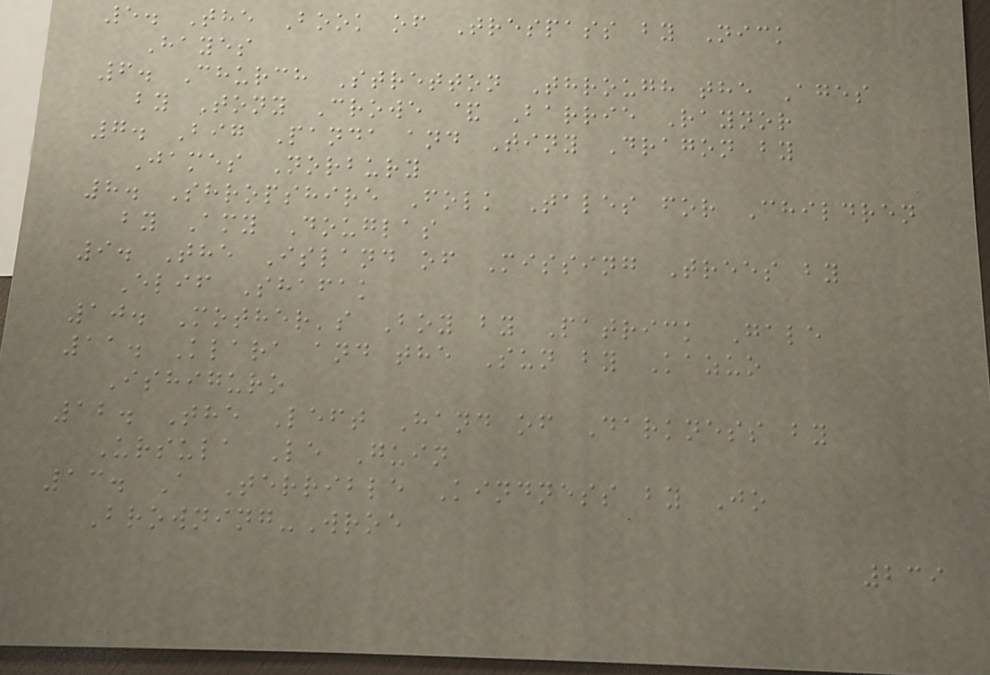5. The Book of Trespass by Nick
Hayes
6. Church Stretton Through the Ages
by Tony Crowe & Barrie Raynor
7. Big Panda and Tiny Dragon by
James Norbury
8. Shropshire Folk Tales for Children
by Amy Douglas
9. The Island of Missing Trees by
Elif Shafak
10. Mother's Boy by Patrick Gale
11. Klara and the Sun by Kazuo
Ishiguro
12. The Left Hand of Darkness by
Ursula Le Guin
13. A Terrible Kindness by Jo
Browning-Wroe
239
